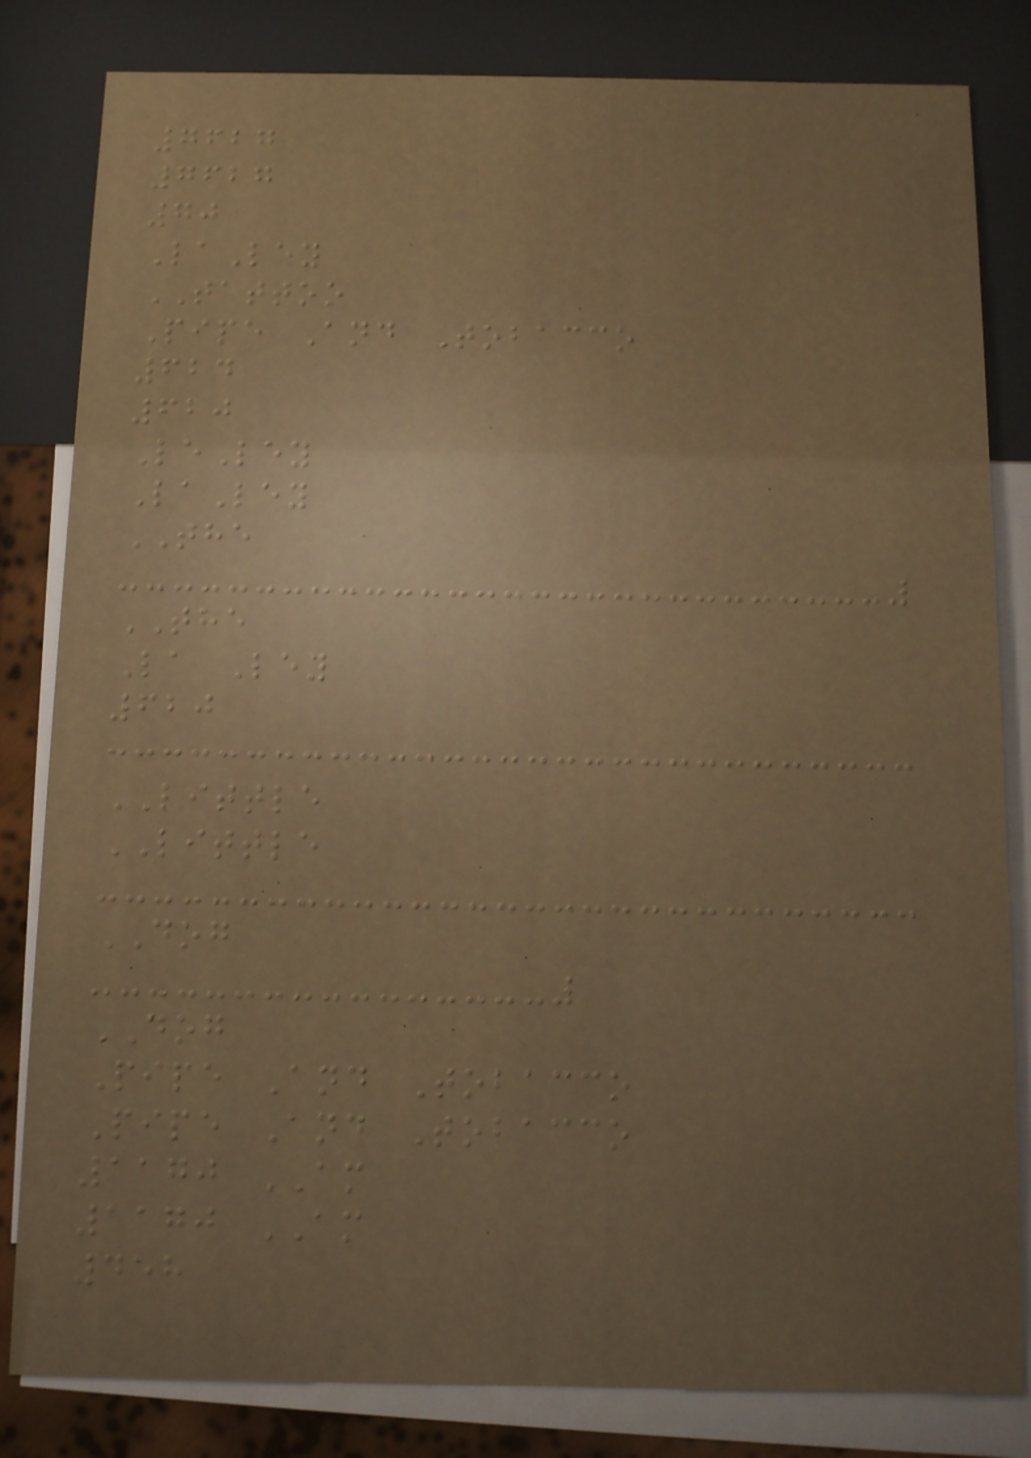7627
7627
70
LaLey
TATTOO
Pipe And Tobacco
624
620
LeLey
LaLey
THE
THE
La Ley
620
LITTLE
LITTLE
DOG
DOG
Pipe And Tobacco
Pipe And Tobacco
1170 AM
1170 AM
458
